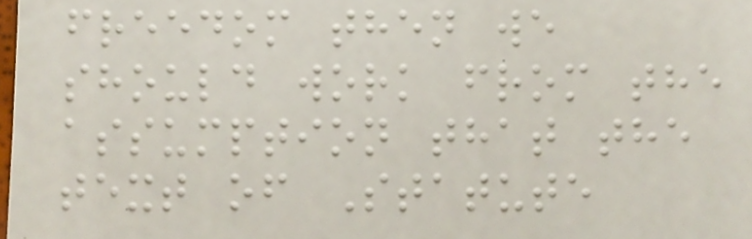freedom then we
should work from the
assumption that the
text of Statute
